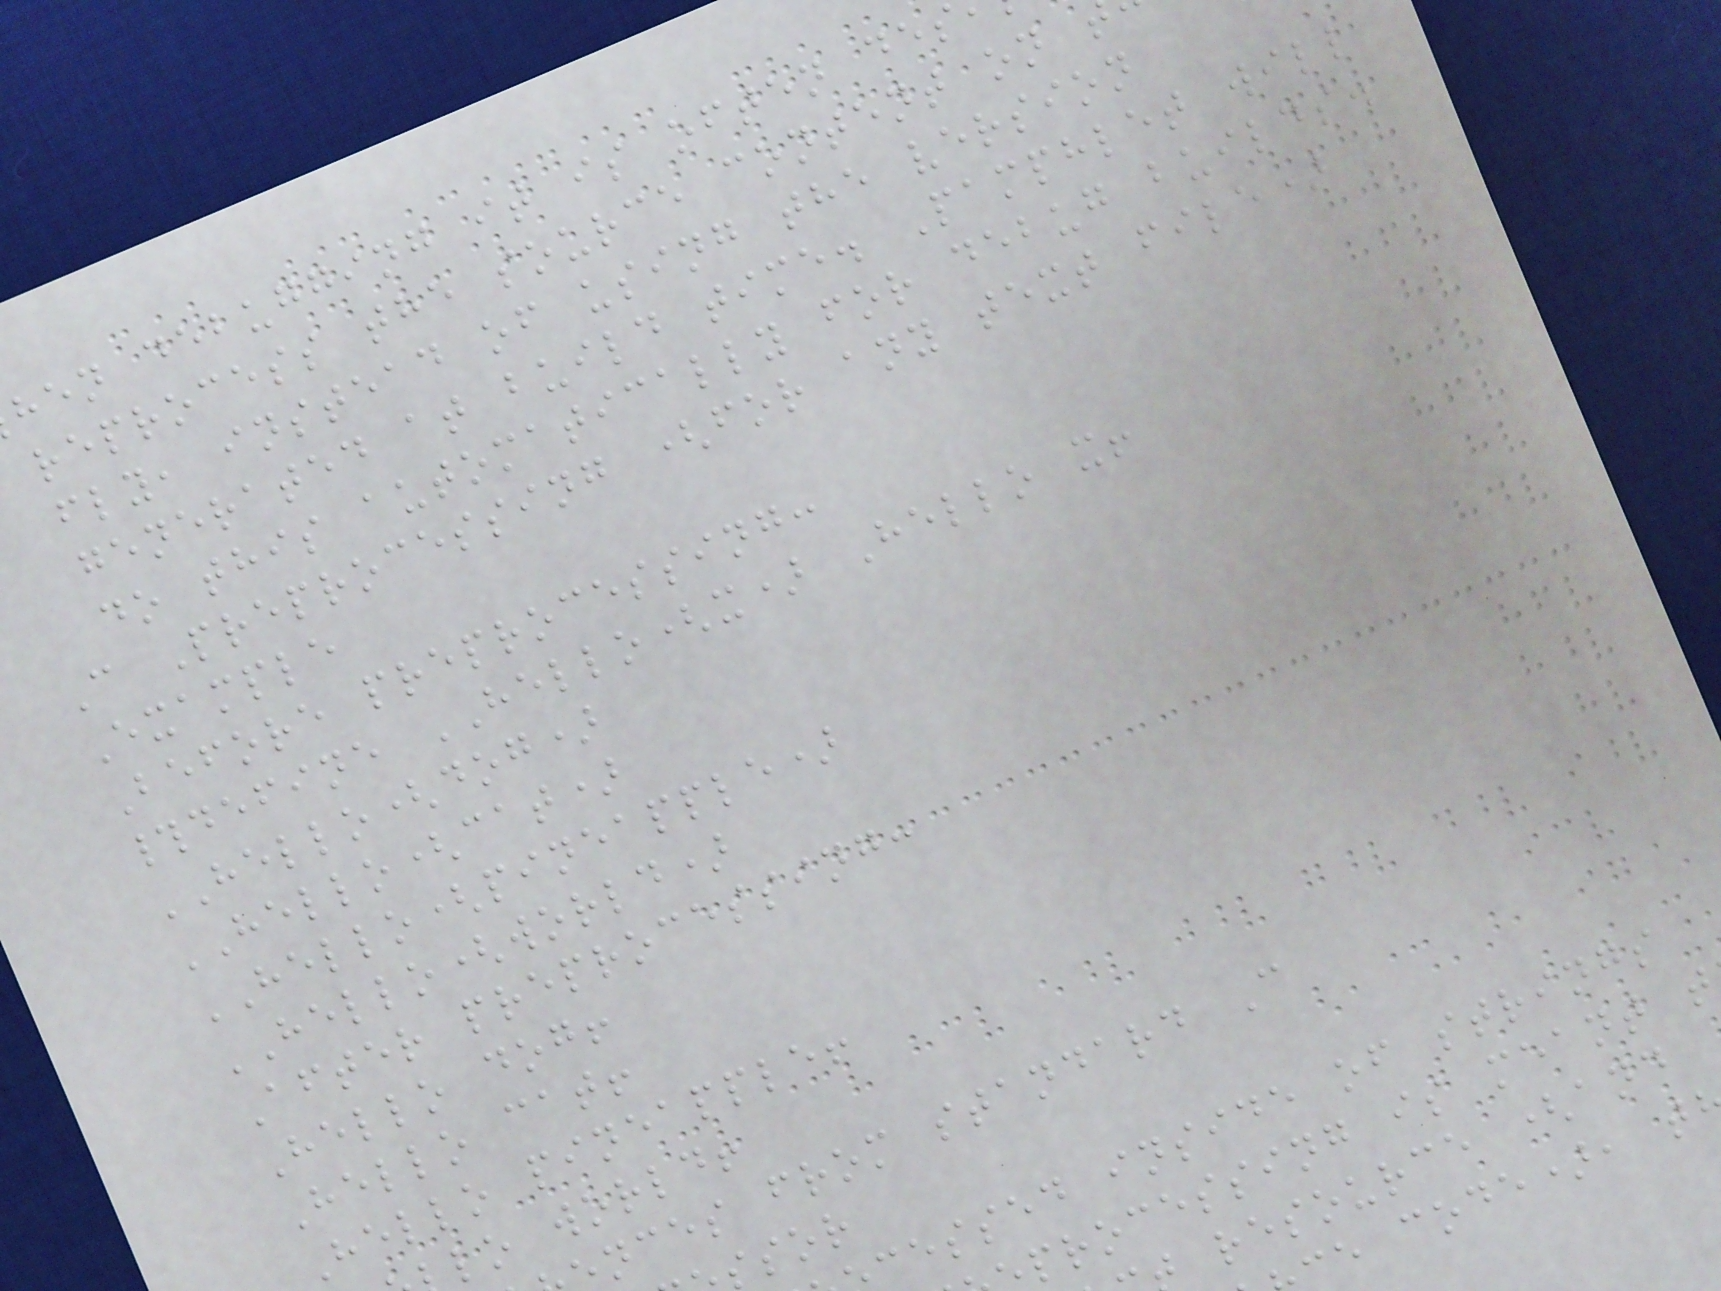hen debugging it is often des
reprocess the source content on
fly, instead of using the version
generated at build time. Pamphlet will
do this automatically for debug builds.
C Preprocessing (for any text file)
Example
Before preprocessing:
#define HELLO(x) Hello x!
HELLO(dog)
HELLO(cat)
HELLO(pineapple)
HELLO(world)
After preprocessing:
Hello dog!
Hello cat!
Hello pineapple!
lo world!
nces from standard C
ssor
cessed inside of strings
processing is meant t
resource (and
e code), t
